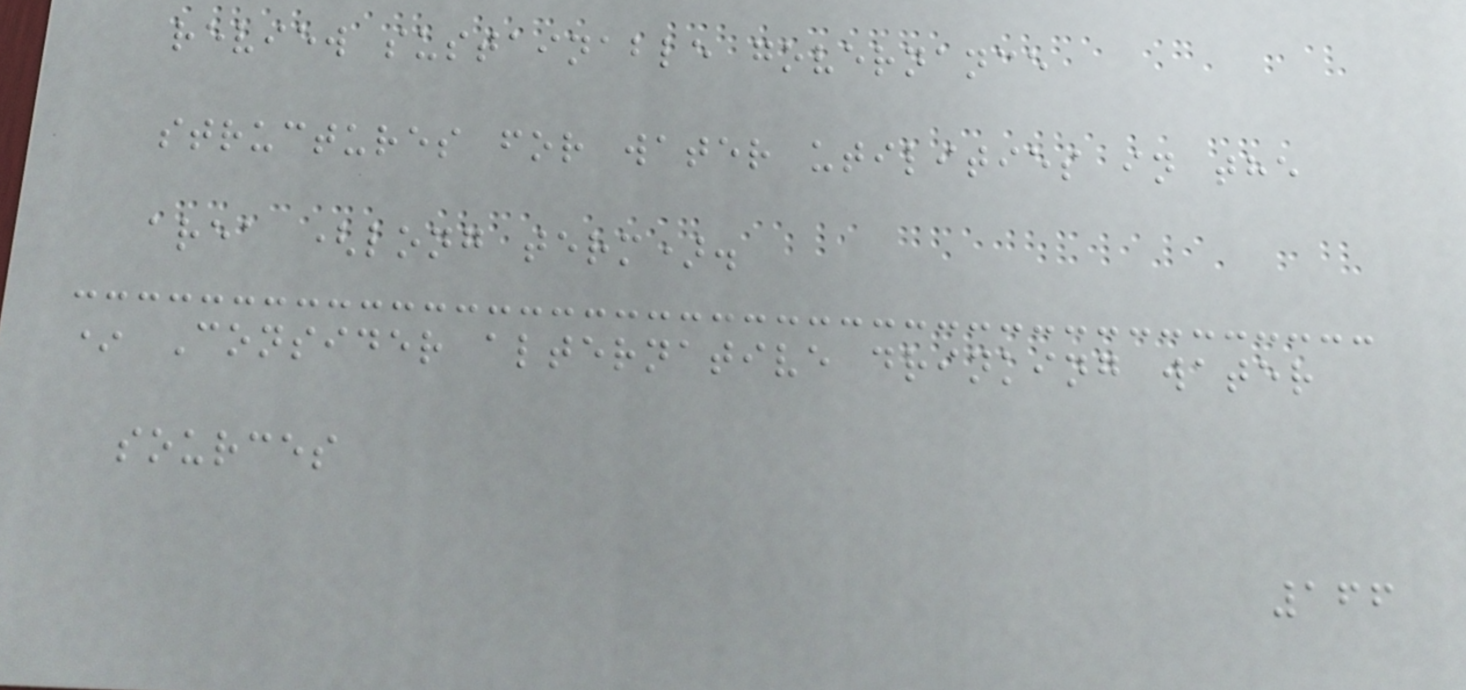review sustainable governance
structures for water utilities in the
area (long term).
* Consider alternative drinking water
sources
166
